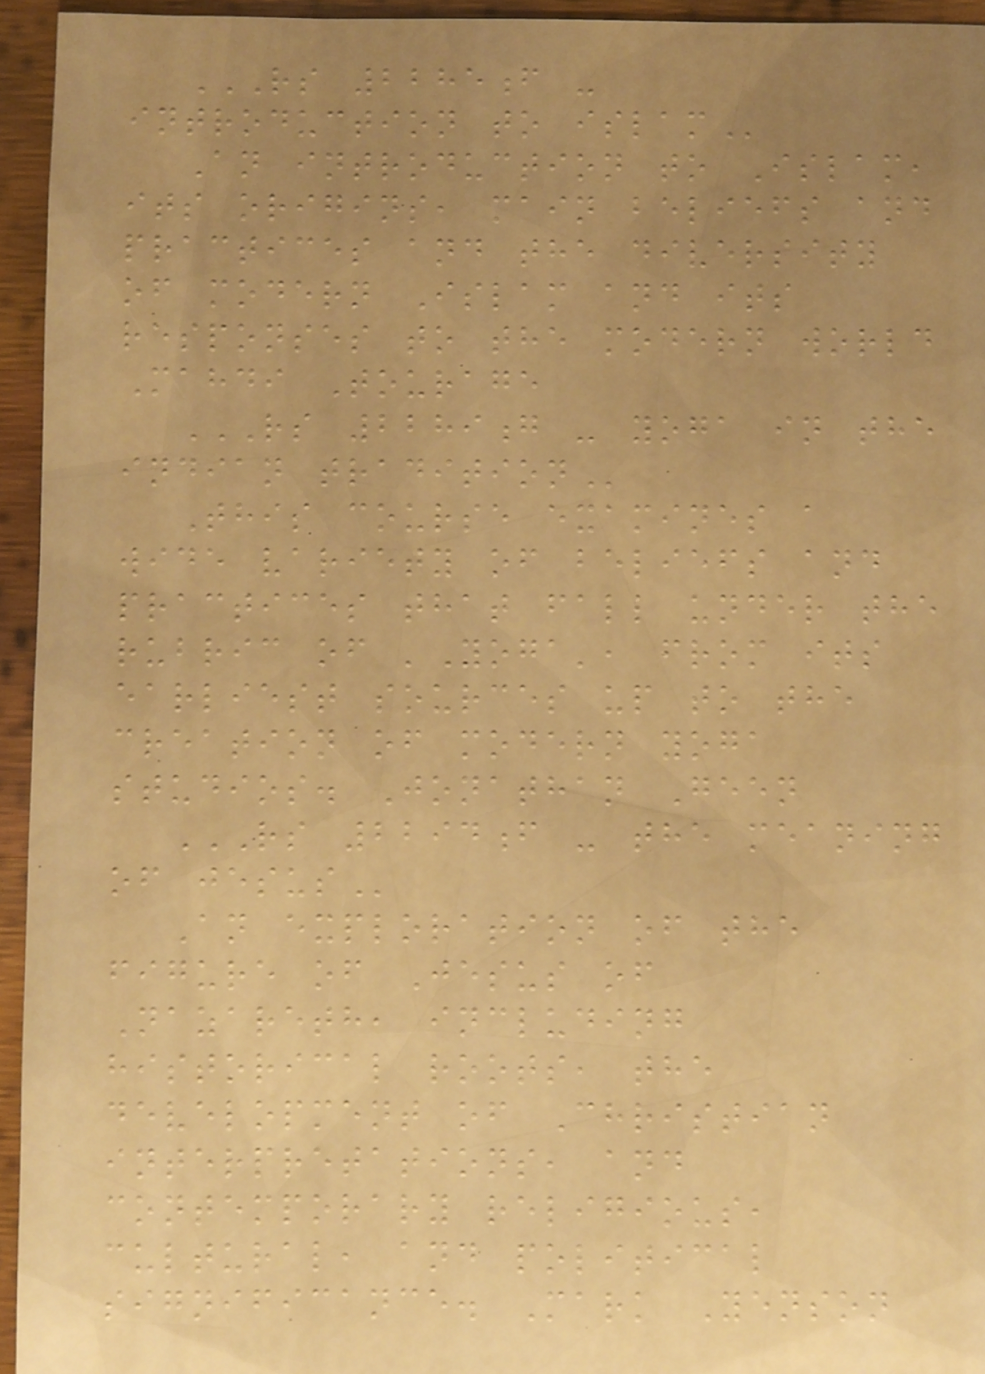RS 2285F -
INTRODUCTION TO ISLAM
An introduction to Islam,
its origins, main beliefs and
practices and the diversity
of modern Islam and its
responses to the modern world
Mahdi Tourage
RS 2289G - YOGA IN THE
INDIAN TRADITION
This course examines a
wide variety of beliefs and
practices that fall under the
rubric of 'Yoga', from its
earliest sources up to the
creation of modern yoga
studios. Jonathan Geen
RS 2294F - THE MEANING
OF JESUS
An exploration of the
figure of Jesus of
Nazareth, including
historical roots, the
development of Christian
interpretations, and
contemporary religious,
cultural, and political
significance. Mark Yenson
